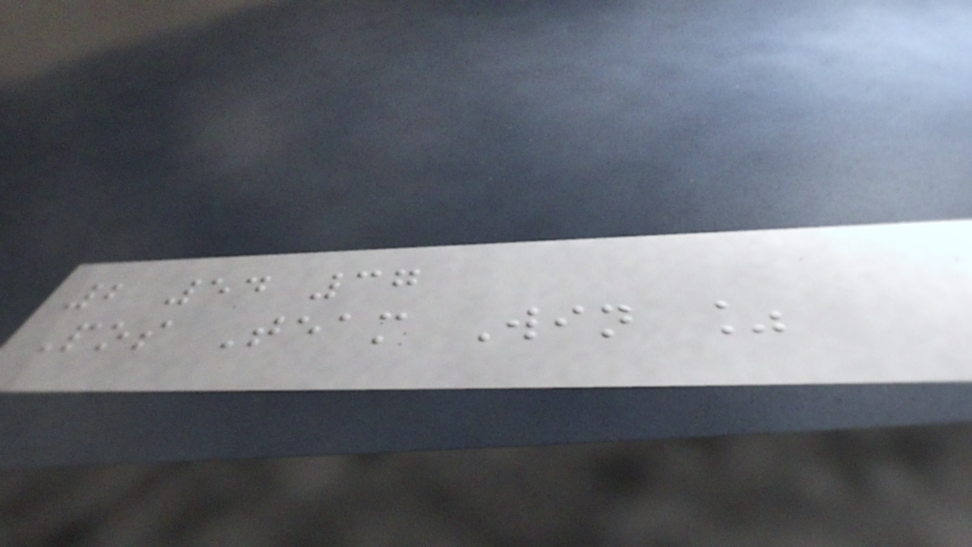2 54 37
Pos Team Win %
